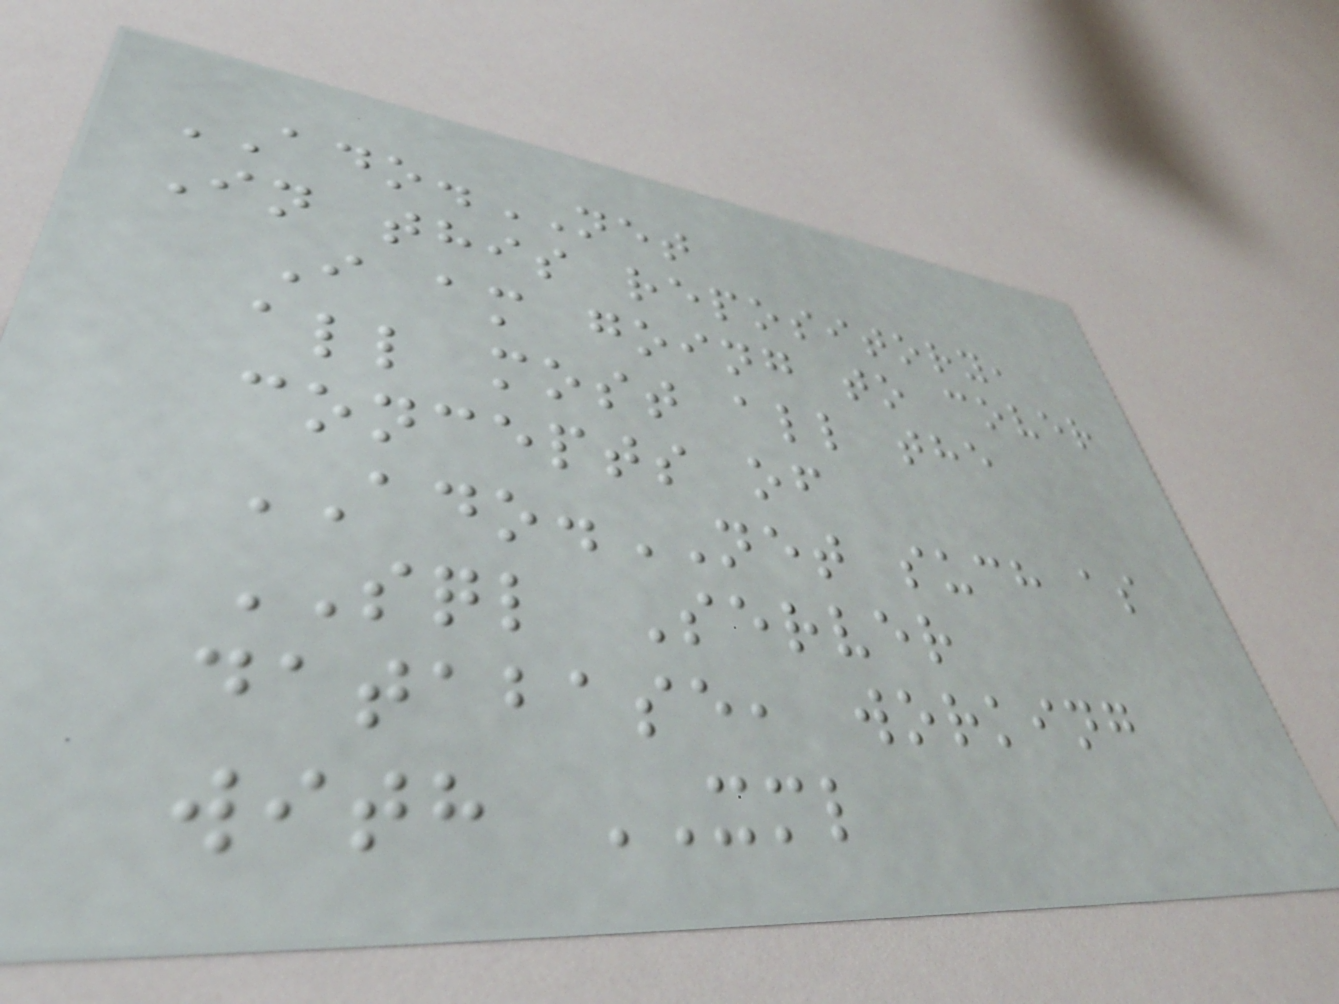ADO.NET
In this repository,
I am going to cover
all most all the
concepts of
ADO.NET such as
SQL Server
database, working
with XML
